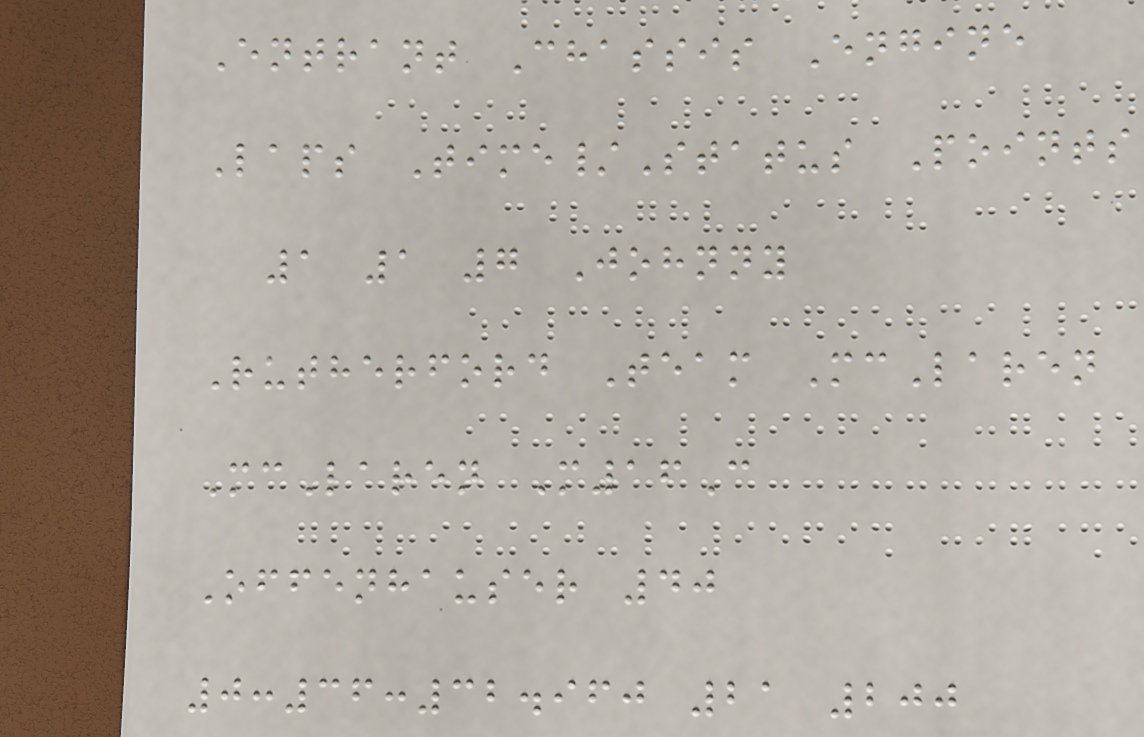Entrant Chassis Engine
Laps Time/Status Points
1 1 7 Johnny
Rutherford Team McLaren
McLaren M16C
Offenhauser 40
0:36:32.960 21 200
